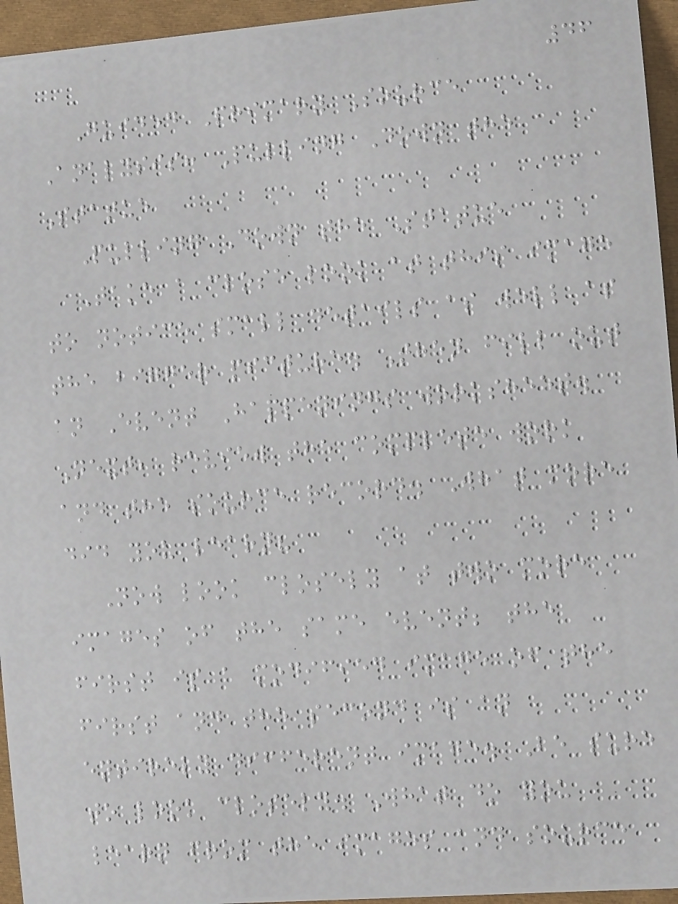46
Guided Primary Source
Analysis: Pulling Down the
Statue
Pulling Down the Statue
Take a close look at this image
to notice small details as well as
the bigger picture. Then fill out
an Event Happenings worksheet.
Next, review the complete work
and the source record. What more
did you learn?
Now look closely at two more
images of the same event; the
first is a modified image of the
first and the second is an
entirely different image. Be sure
to look closely. What do you
learn from the images and source
